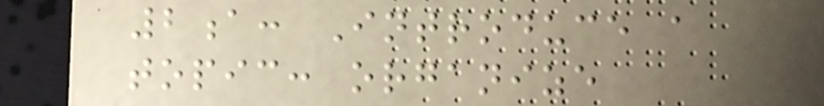2a: Introduce a
topic: organize
